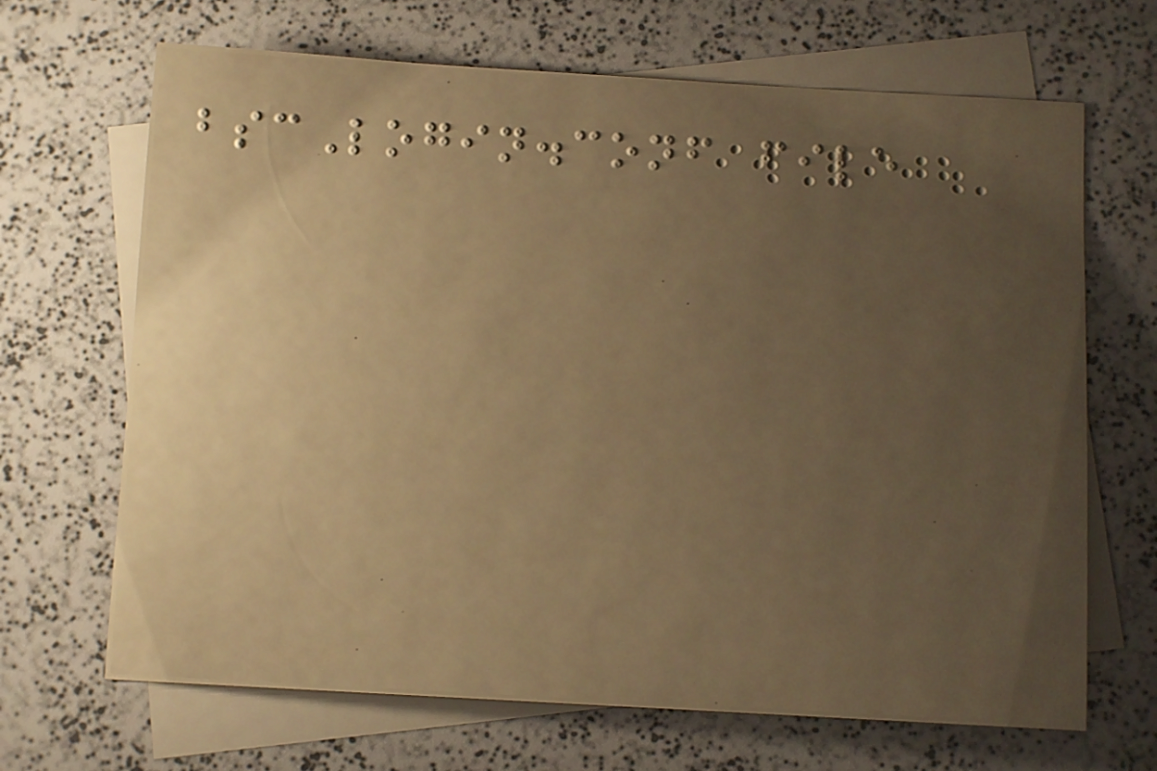bscLogin.conf file
